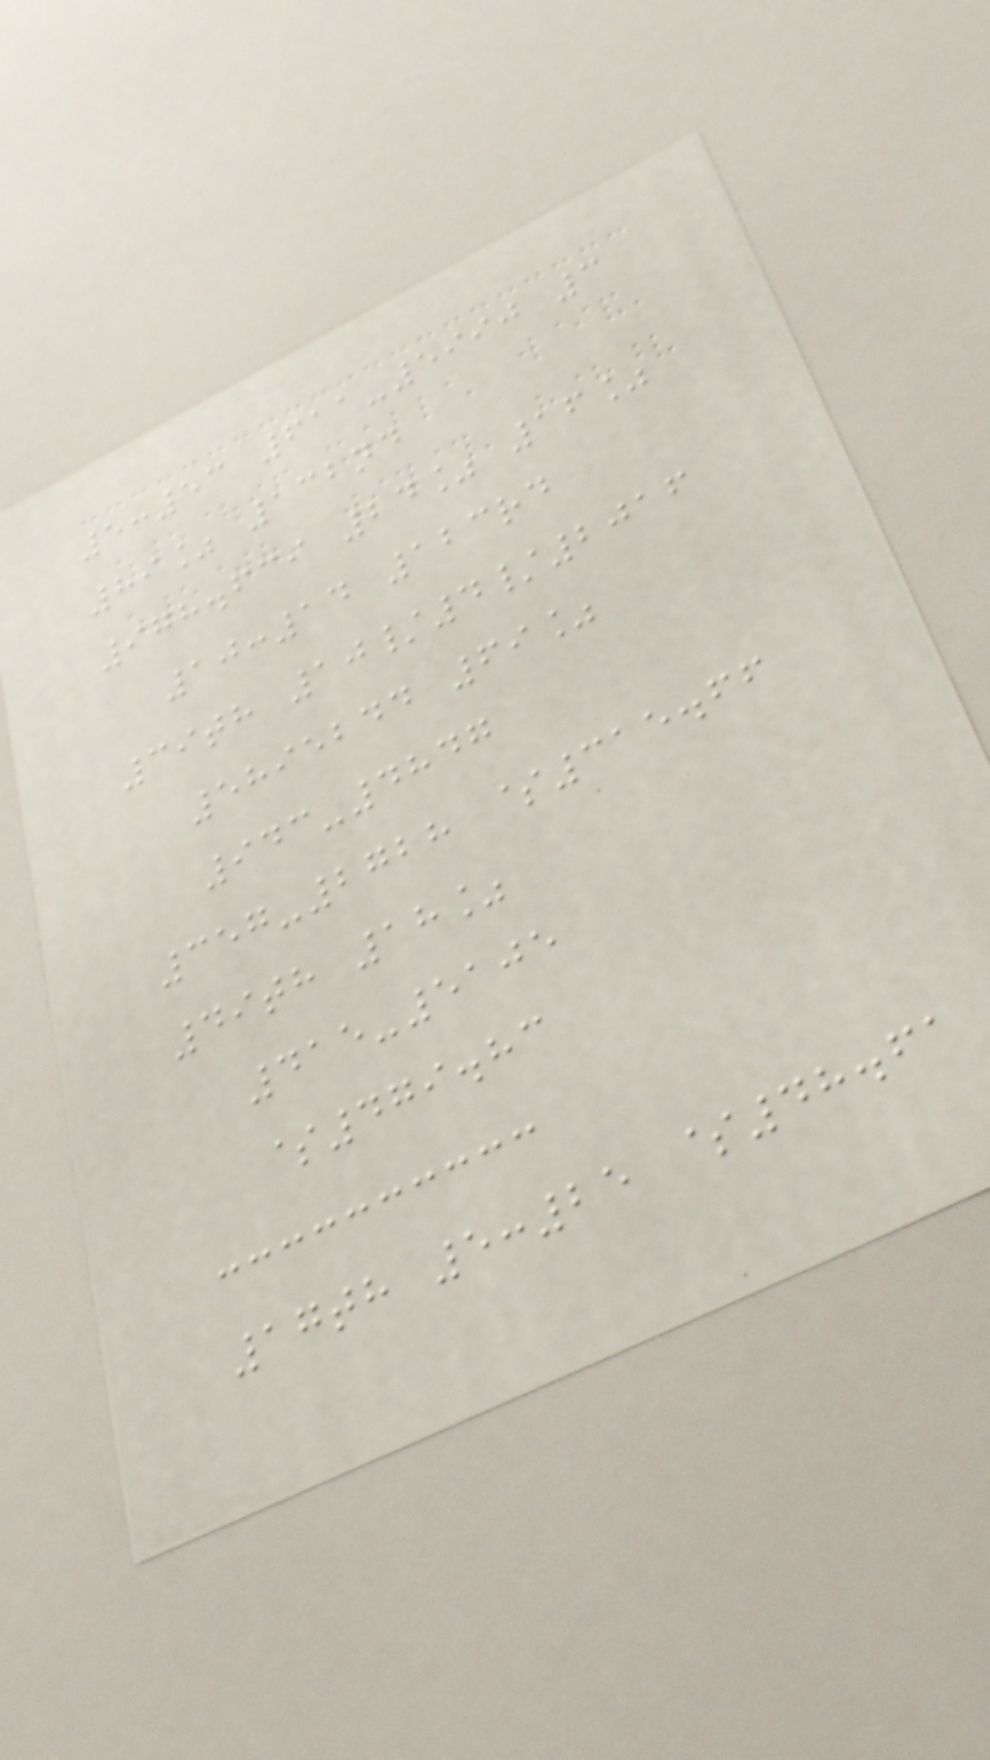5:53 611-5990 3
89% 132nd
978.639 24% 16%
10:14 123rd
39th 10/4/2016
5895244 69%
943-4847
357-2728 $315.66
49th 18%
415-5105
$479.83
17th 5:25 $48.61
